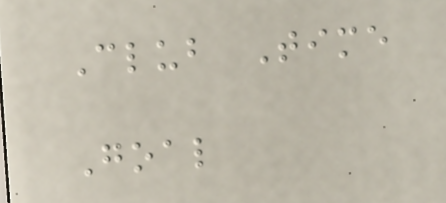Club Time
Goal
